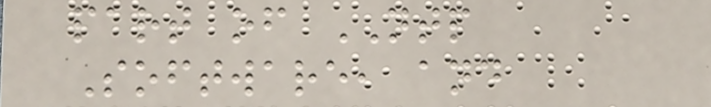part of NTP
Software, and
